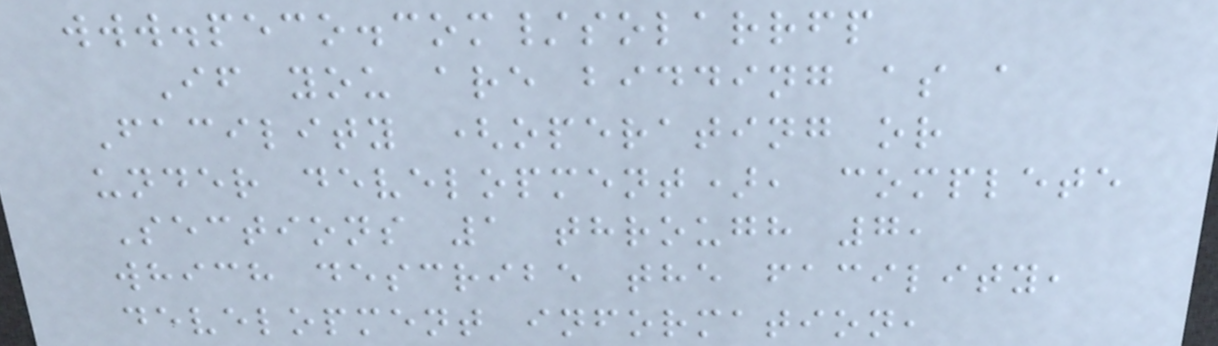www.peco.com/solarrfp
If you are bidding as a
Facility (operating or
under development), complete
Sections 1 through 7,
which describe the facility,
development information,
